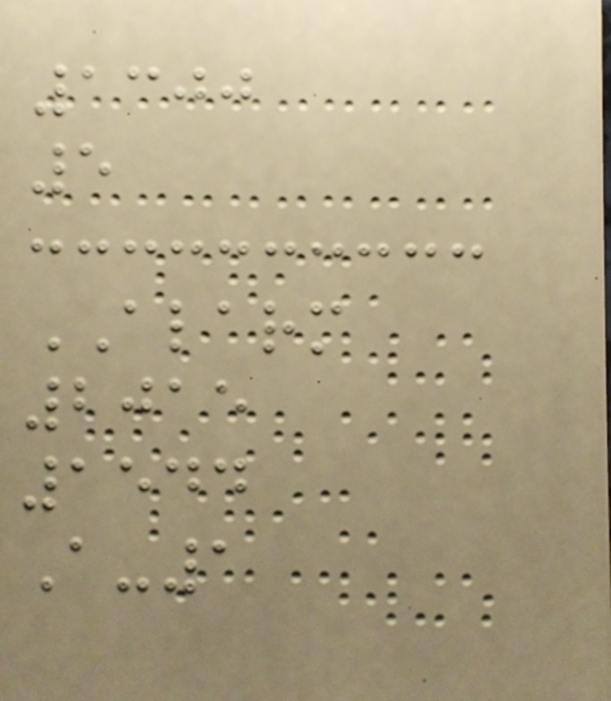1300
5
ALARM
2015
1544
A-1
